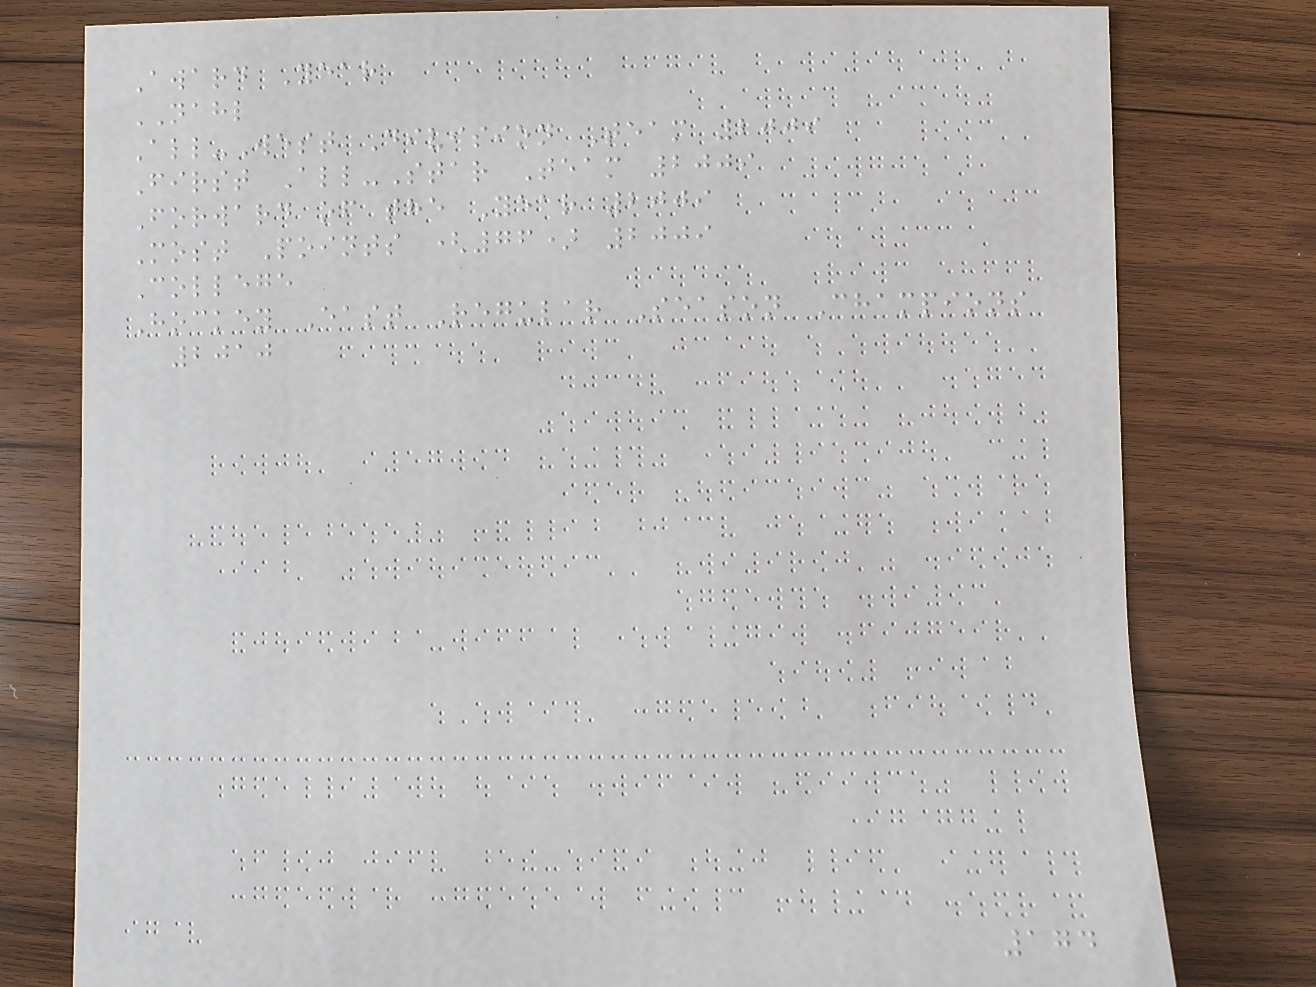Award Year
NAHL
All-West Division Team 2009
First All-Star Team 2009
Forward of the Year 2009
Most Points (76) 2009
College
Hockey East Regular Season Champions
2010
174
